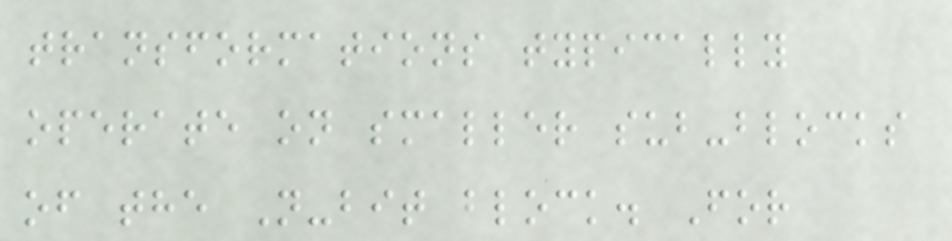transformations typically
operate on smaller sub-blocks
of the N-bit block. For
